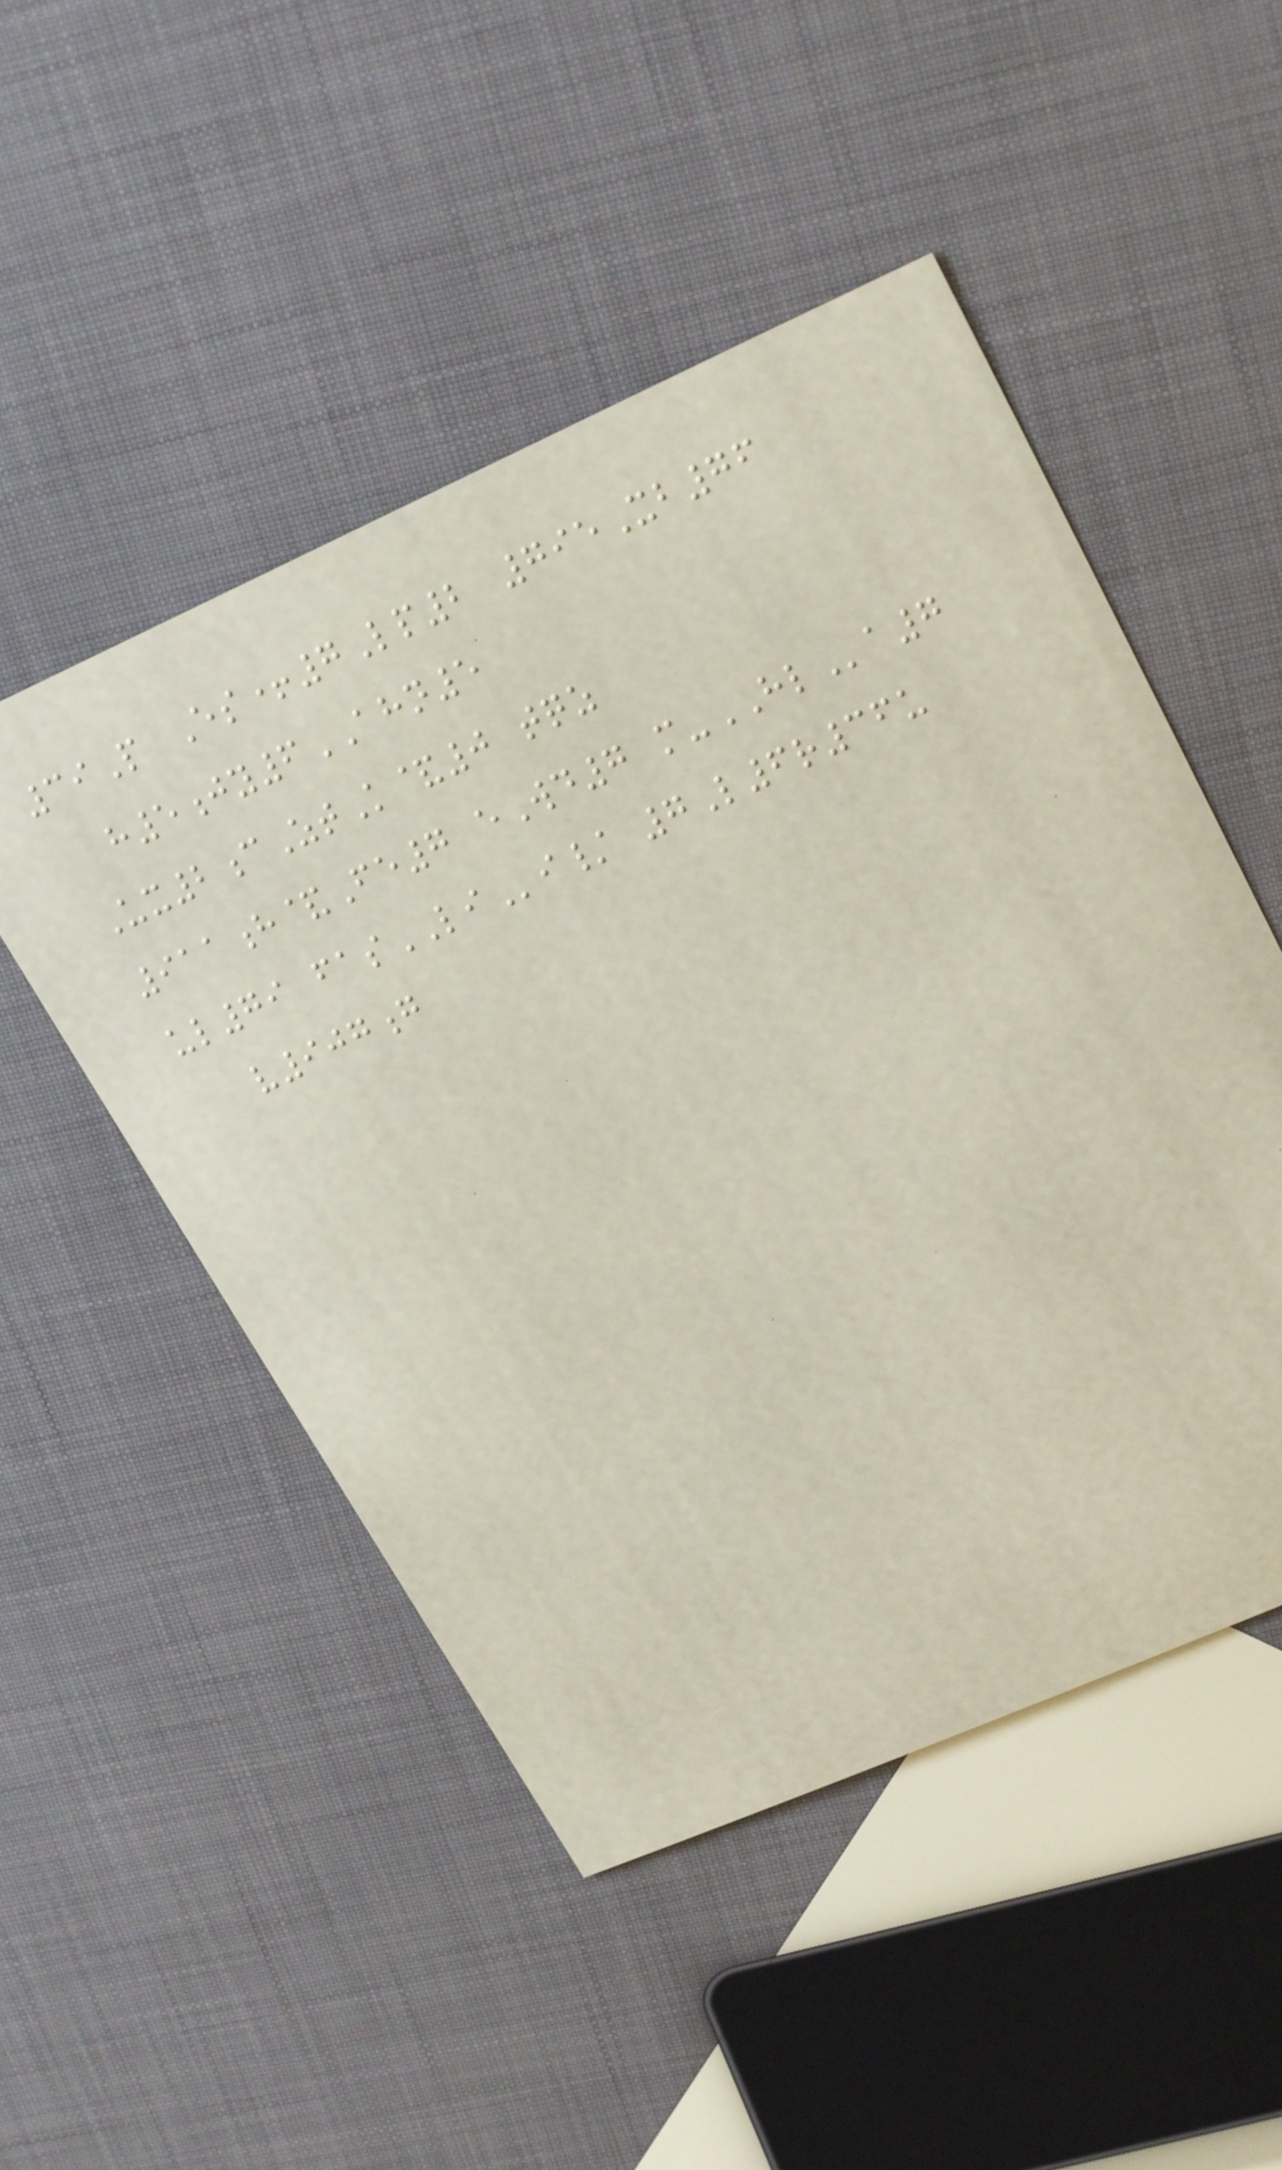39P Es+7Lp2 795Xb76
h5jy6AHN5
Ux2cZtK&0 tqz
911h&Fe7 eWd7 m-HLa7
ul79 fasLIi/ 7L6r36u
v907g
